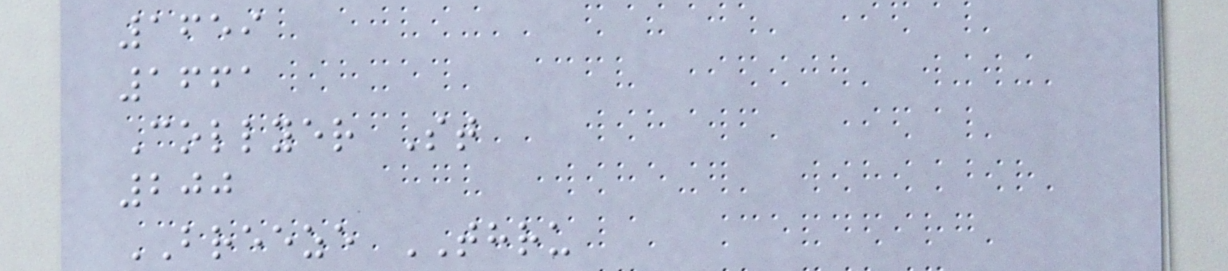1659
1661
Collyer St
200
BREEZE THRU
